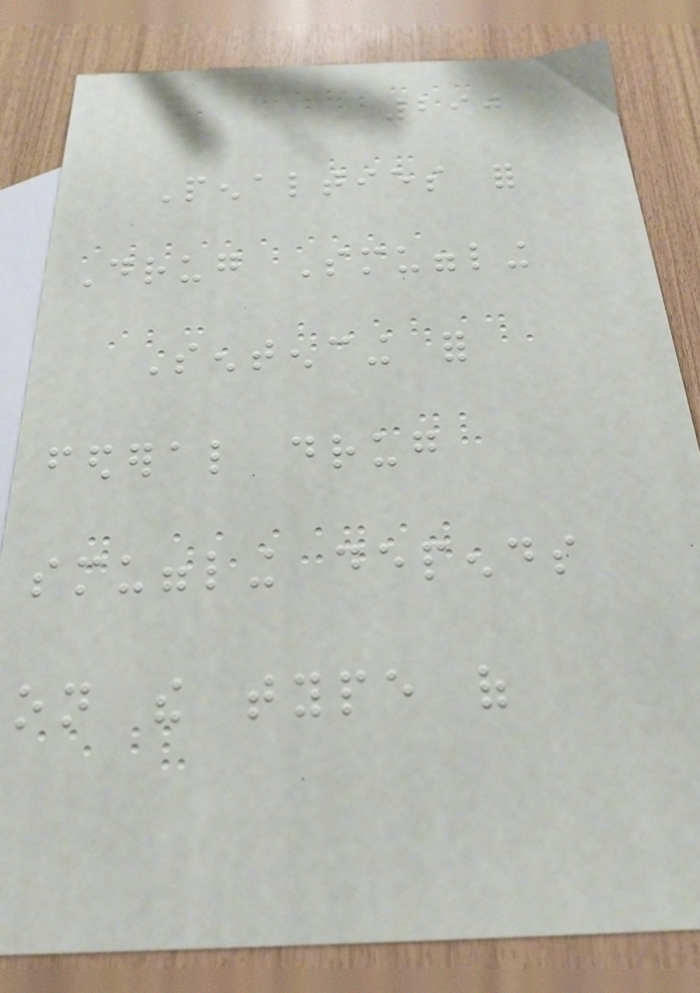290
Penalties for
Drug Smuggling
Sentencing for
federal drug
smuggling depends
on the type of
